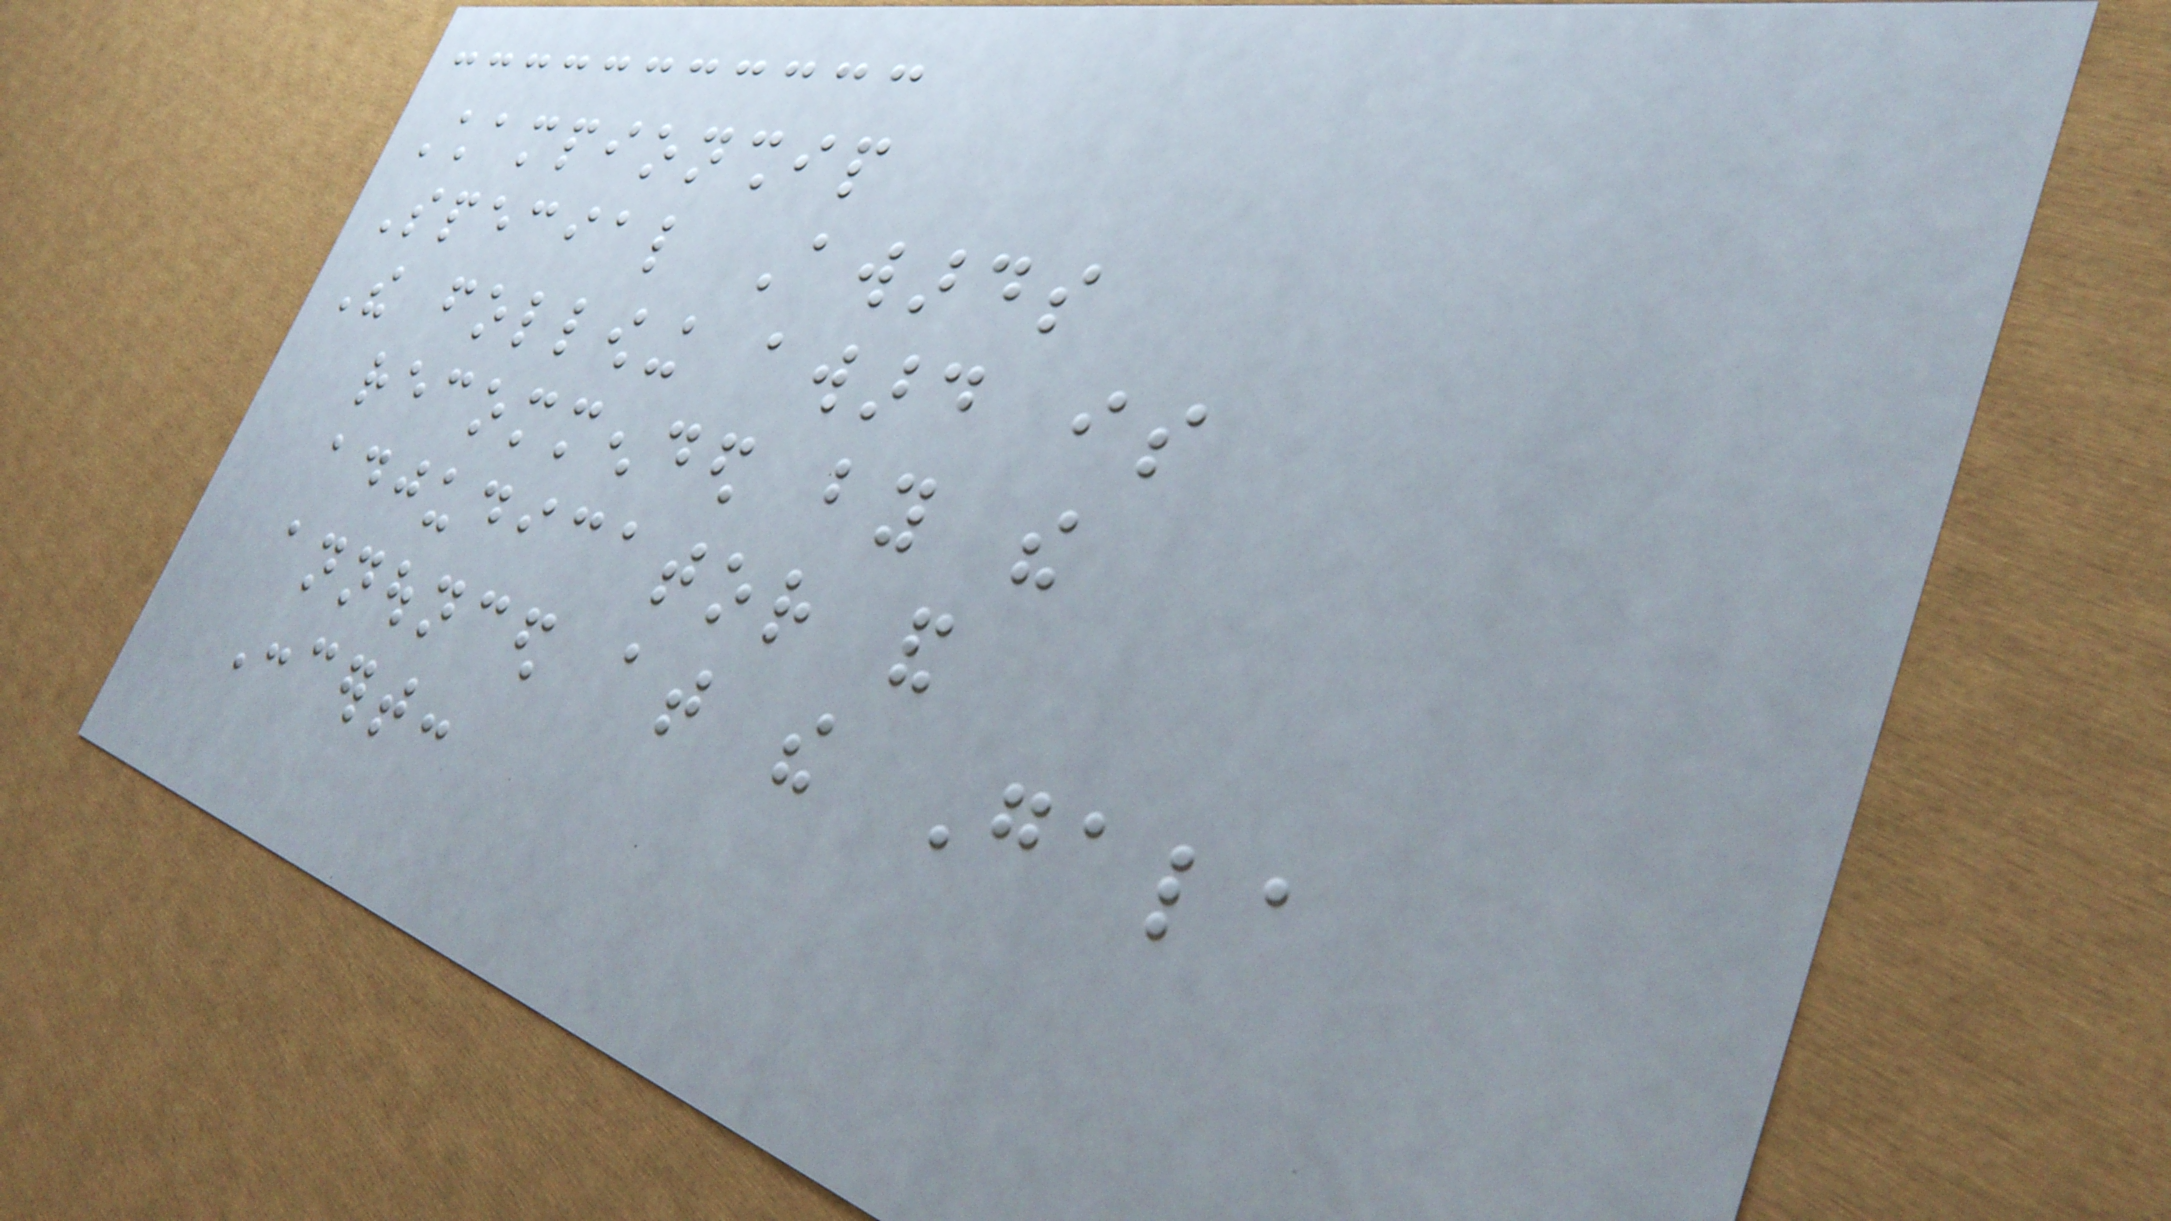Championship
Special Awards
The following award is
recommended by the
adjudicator and
announced at the Gala
Concert:
